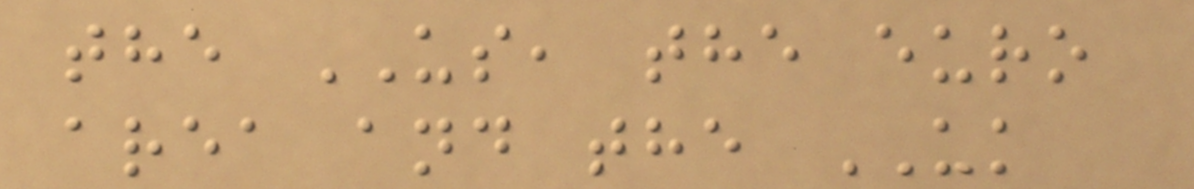the US, the euro
area and the UK
